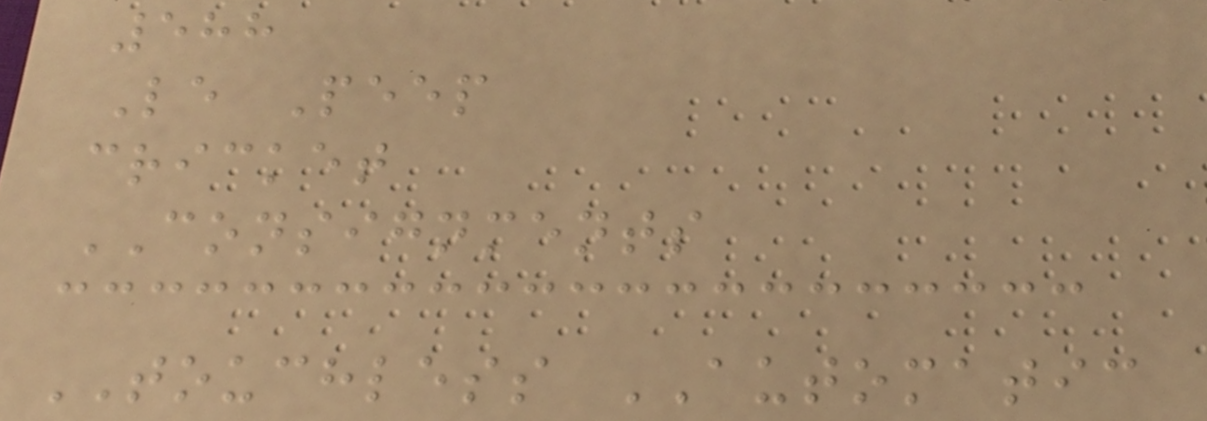588
Le Peep
cricket
CONSIGNMENTS
TOUCHLESS AUTOMATIC
